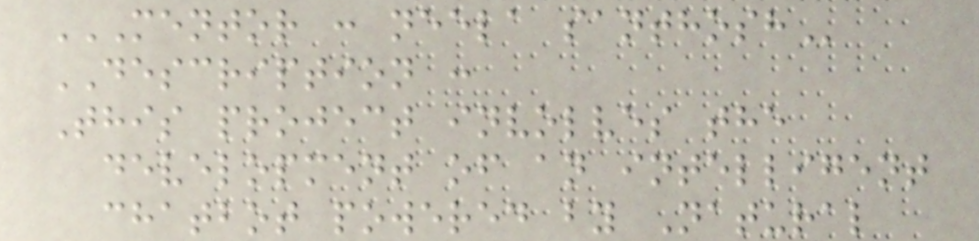MENTOR : NEELA SANTHOSH
DESCRIPTION :
This project involves the
development of an intelligent
chatbot powered by Natural
